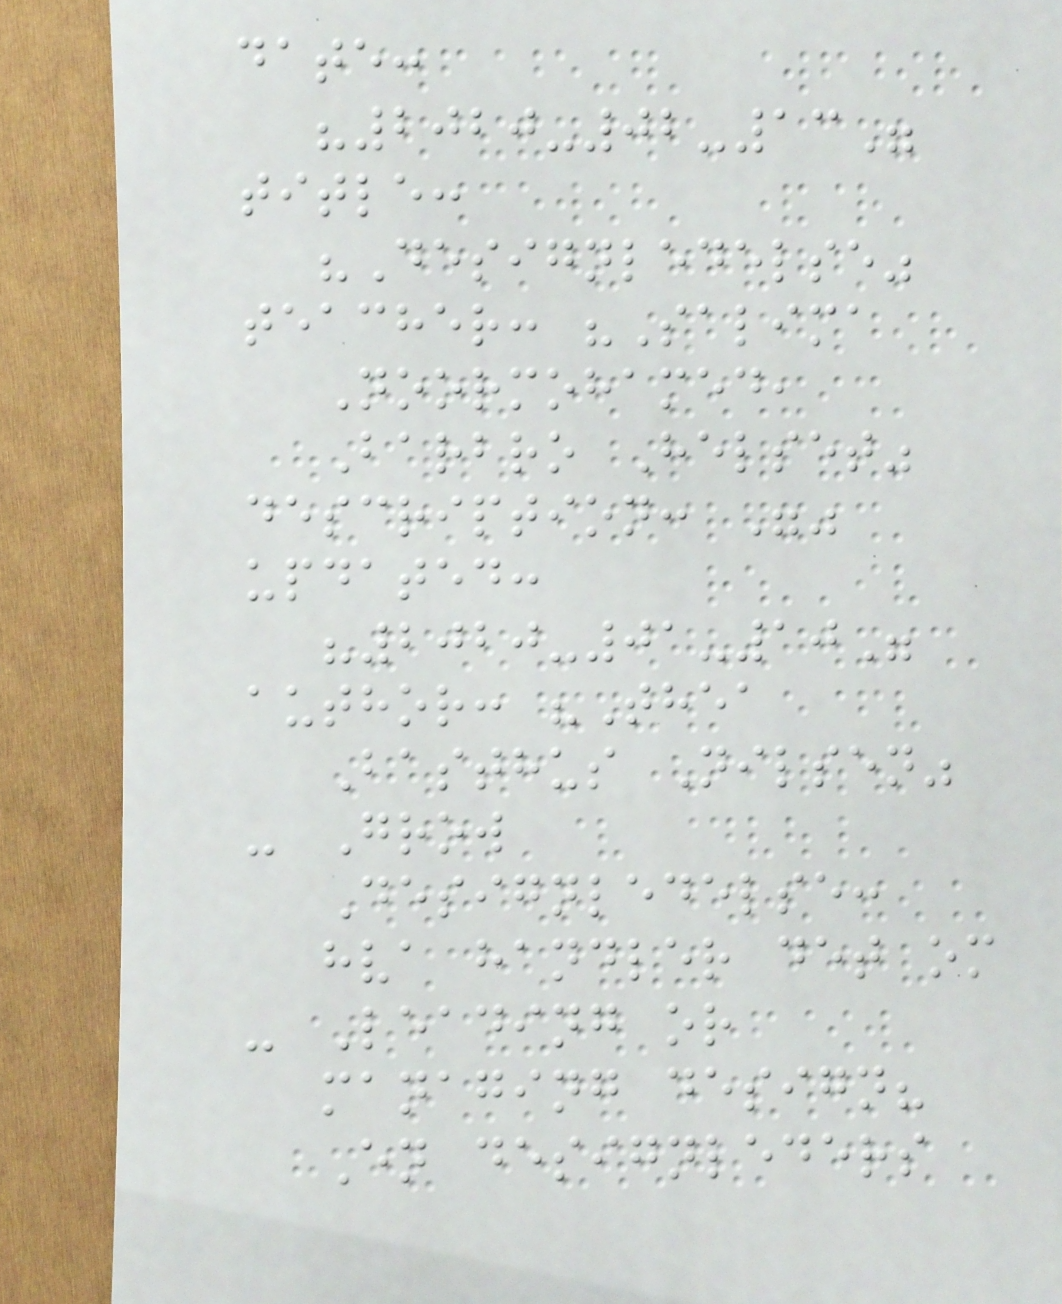date:
"2020-02-13"
title:
"Designledelse"
teacher: "Salima
Noormohamed,
Barbro Helset"
description: ""
updated:
"2020-01-10"
author: "Thea
Basthus Nilsen"
- Grow
Designledelse:
hva handler det om
- Leading or
managing design?
En designleders
